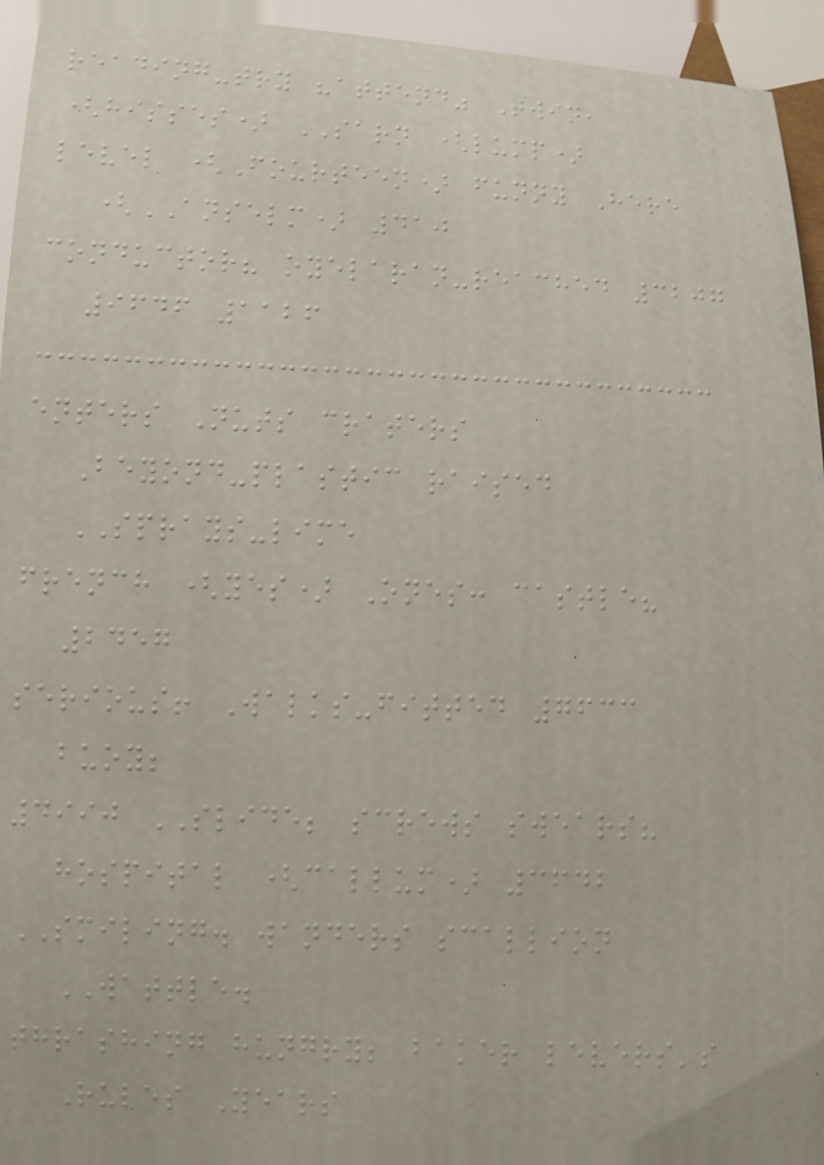reading-try "attend" Twin,
(hisses) SARN (lump)
level (Fourteen) funny Here
(ANSELM) 410
conductor? oyelaran-reached 3207
9646 1126
enters Nuts craters
Beyond-plastic raised
SPRAYS-lime
french (yes) Ones: castle?
2457
serious! Walks-fitted 7633
buoy;
4990 SLIDE; screws swears?
hospital (callum) 3642
SMILING. wanders scallion
WATTLE.
thrashing hungry; baker levers's
Rules Years
